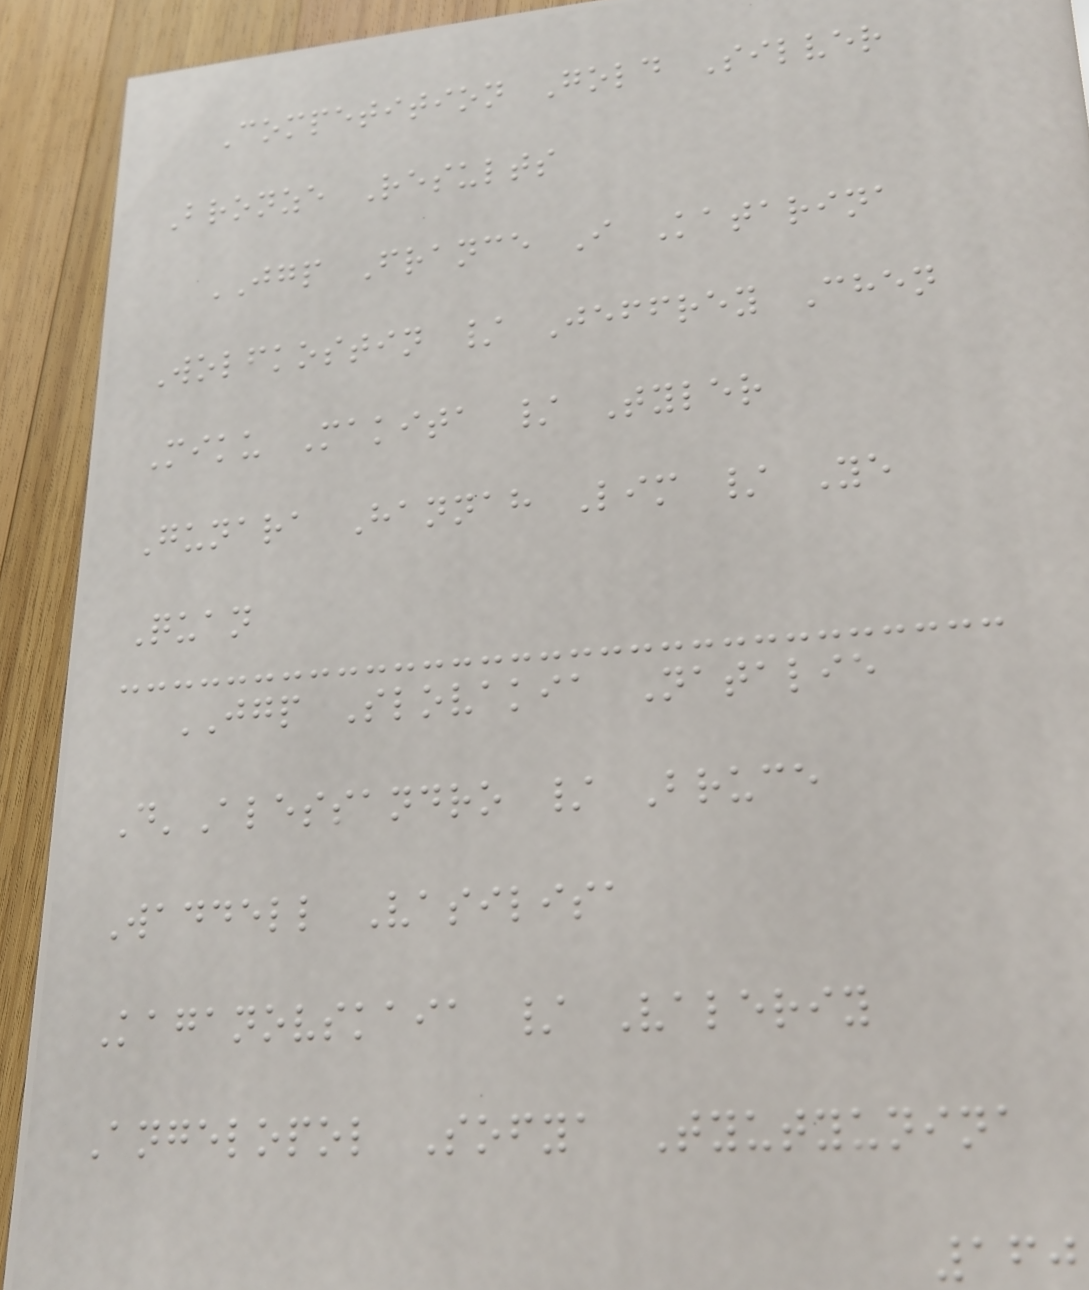Competition Gold Silver
Bronze Results
JGP France I Katarina
Wolfkostin / Jeffrey Chen
Miku Makita / Tyler
Gunara Hannah Lim / Ye
Quan
JGP Slovakia Natalie
D'Alessandro / Bruce
Waddell Vasilisa
Kaganovskaia / Valeriy
Angelopol Sofya Tyutyunina
160
